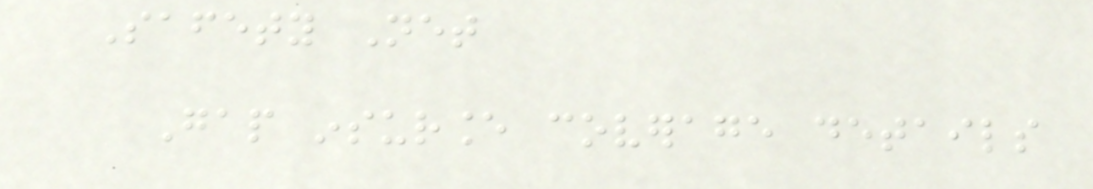Safety Net
Gap insurance coverage details
